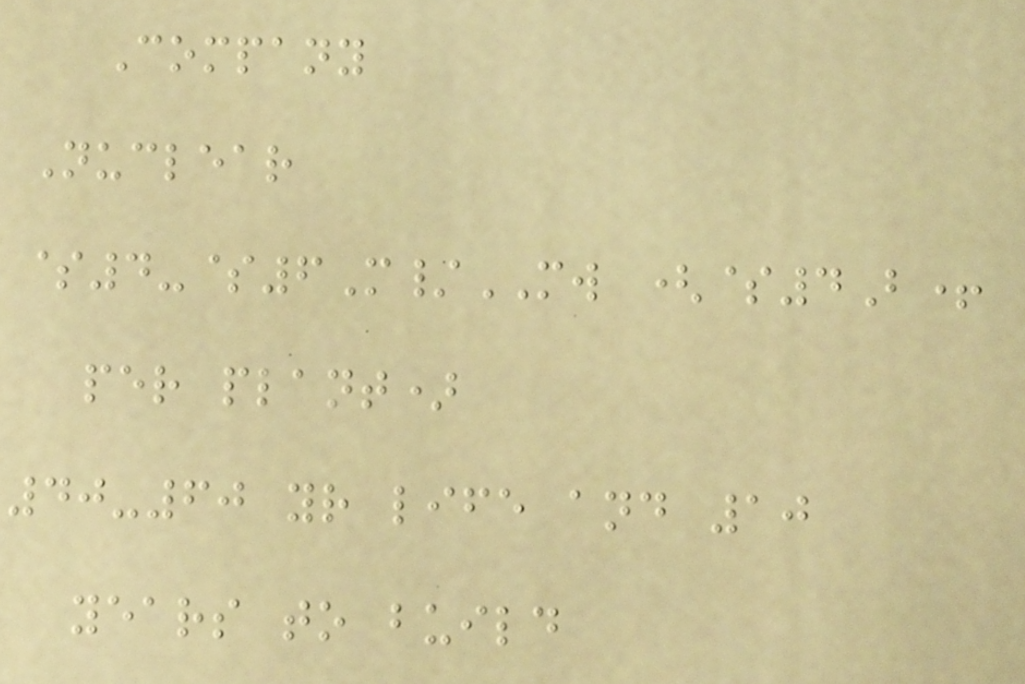Company
Nuclear
$4-$6M/MW ($4B+
per plant)
40-60 yr life and 10
years to build
